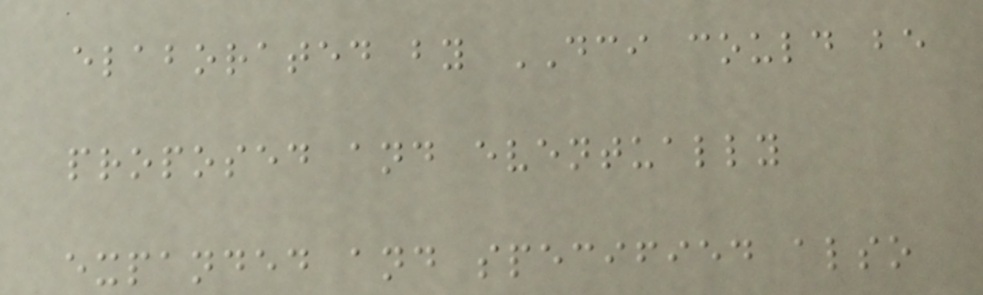elaborated by DCI could be
proposed and eventually
expanded and specified also
